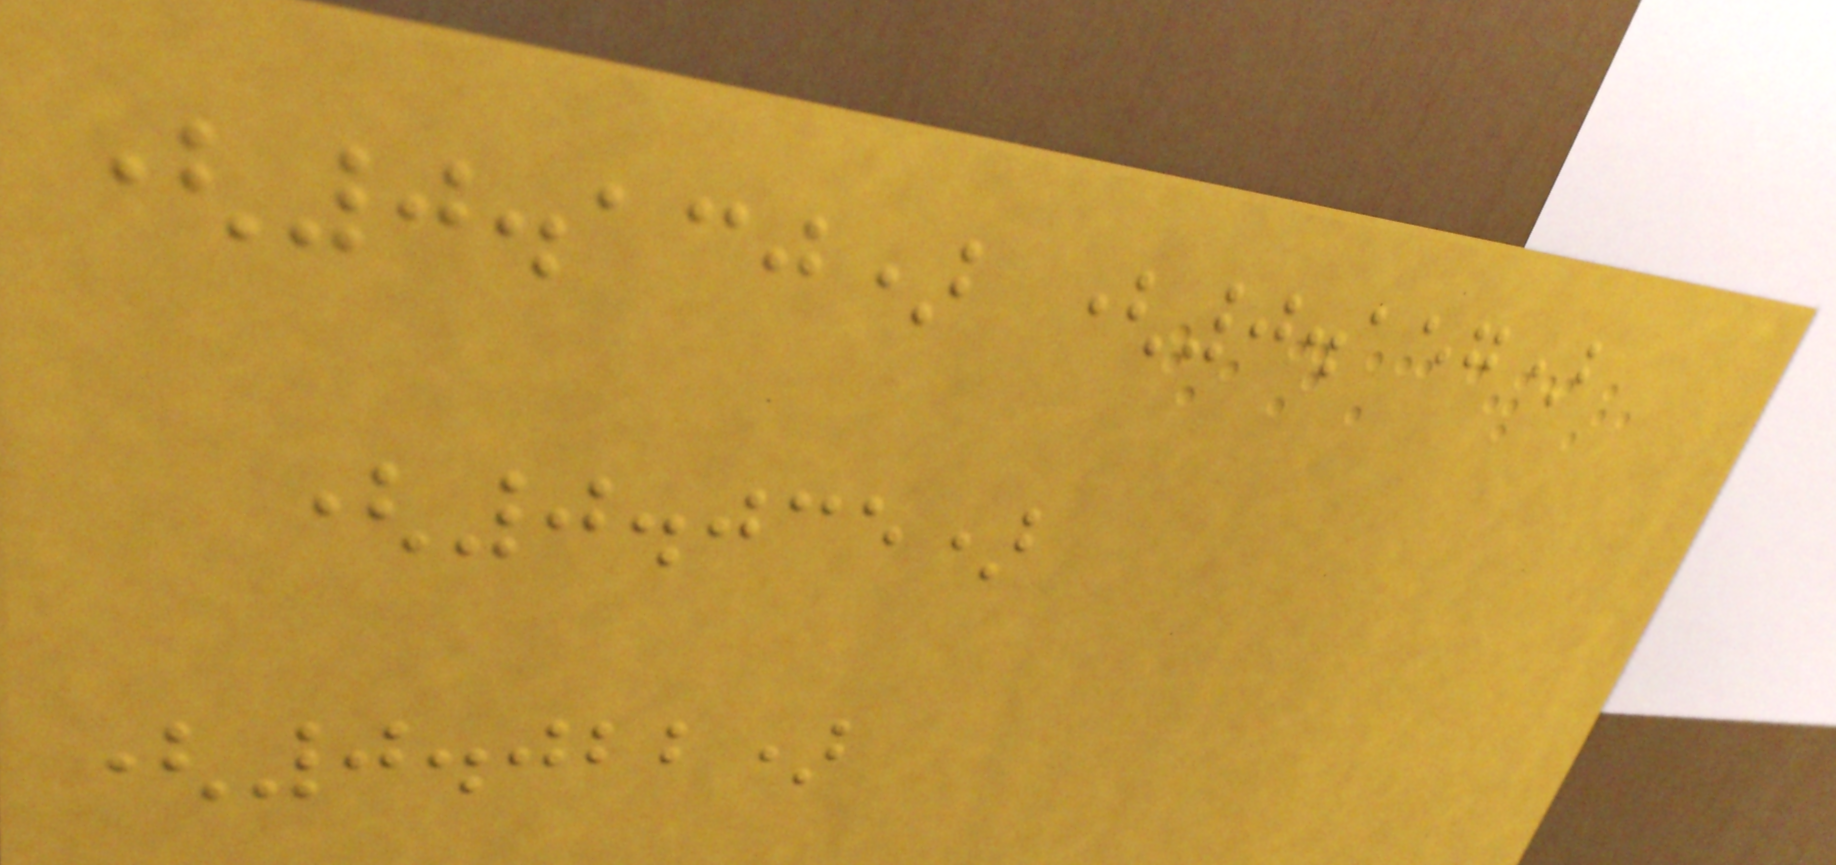(0.130) (0.157)
(0.035)
(0.022)
